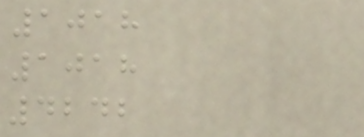1018
1018
4242
